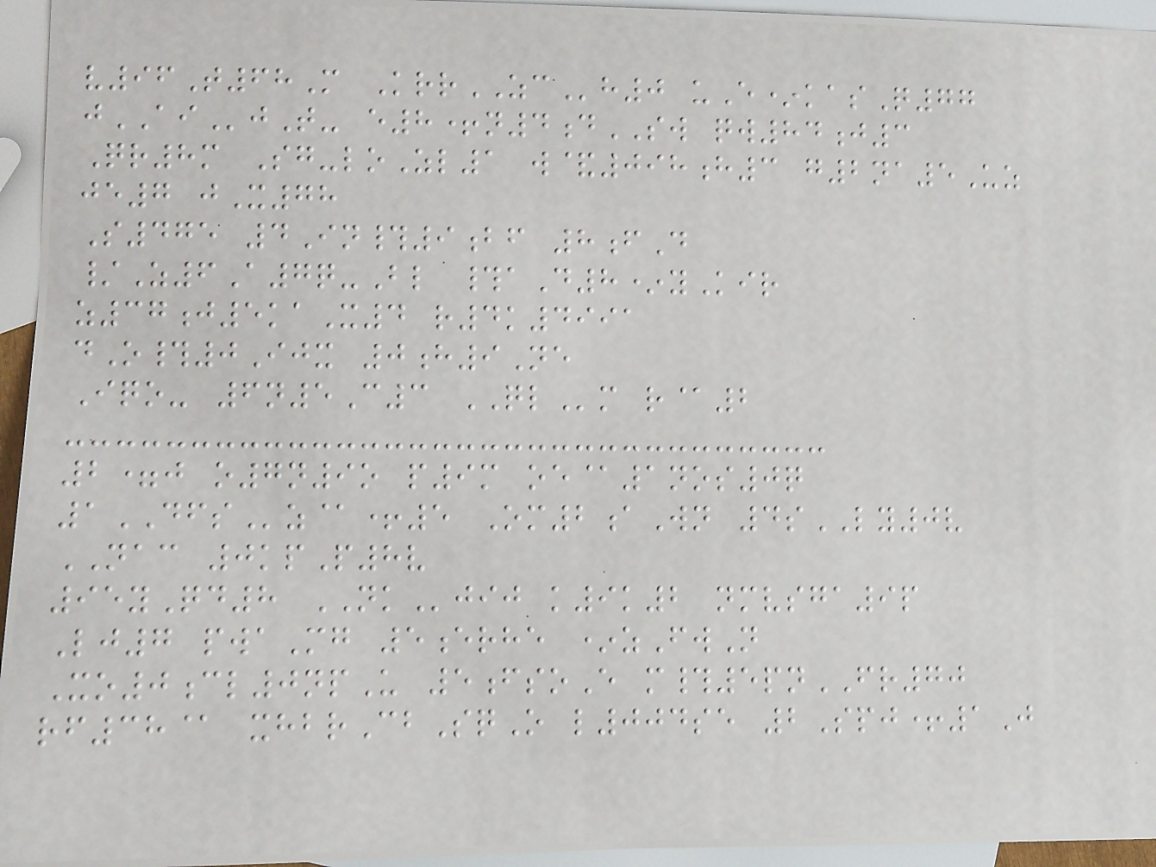v96T68M KrrZCh0 uE*kasQ77
jAIjT- e8+n4dSW qw84j3
Qr8m Sg-loZl1 w&098h3 g2na5Uz
je7 jX78
S475 4In#9bf 8fD
/Z6A7q-Bl #aD8*yKir
z37j5kaX4 r4k4991
dO#0Ijx 0h9Ne
Iqo- 6n5C3 QLm r@2
2=j o7n9o p9m oe@1nos0q
1DFSz@+5 Om2aWn 4sLY0v
NAC 0kpP8v
95yQd8 NKjij k9k2 nmvsga9p
Lj7 pwaMg 5erhe *zFwN
Xo0cl0npU 5fsoE m#5pnFR70
rf38@ xhbrCbSqO l004se 2Spj+1J
